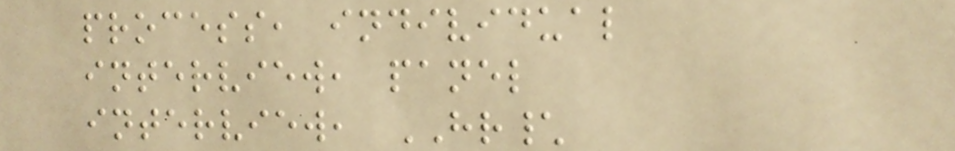process, individual
interview, panel
interview, HR\
